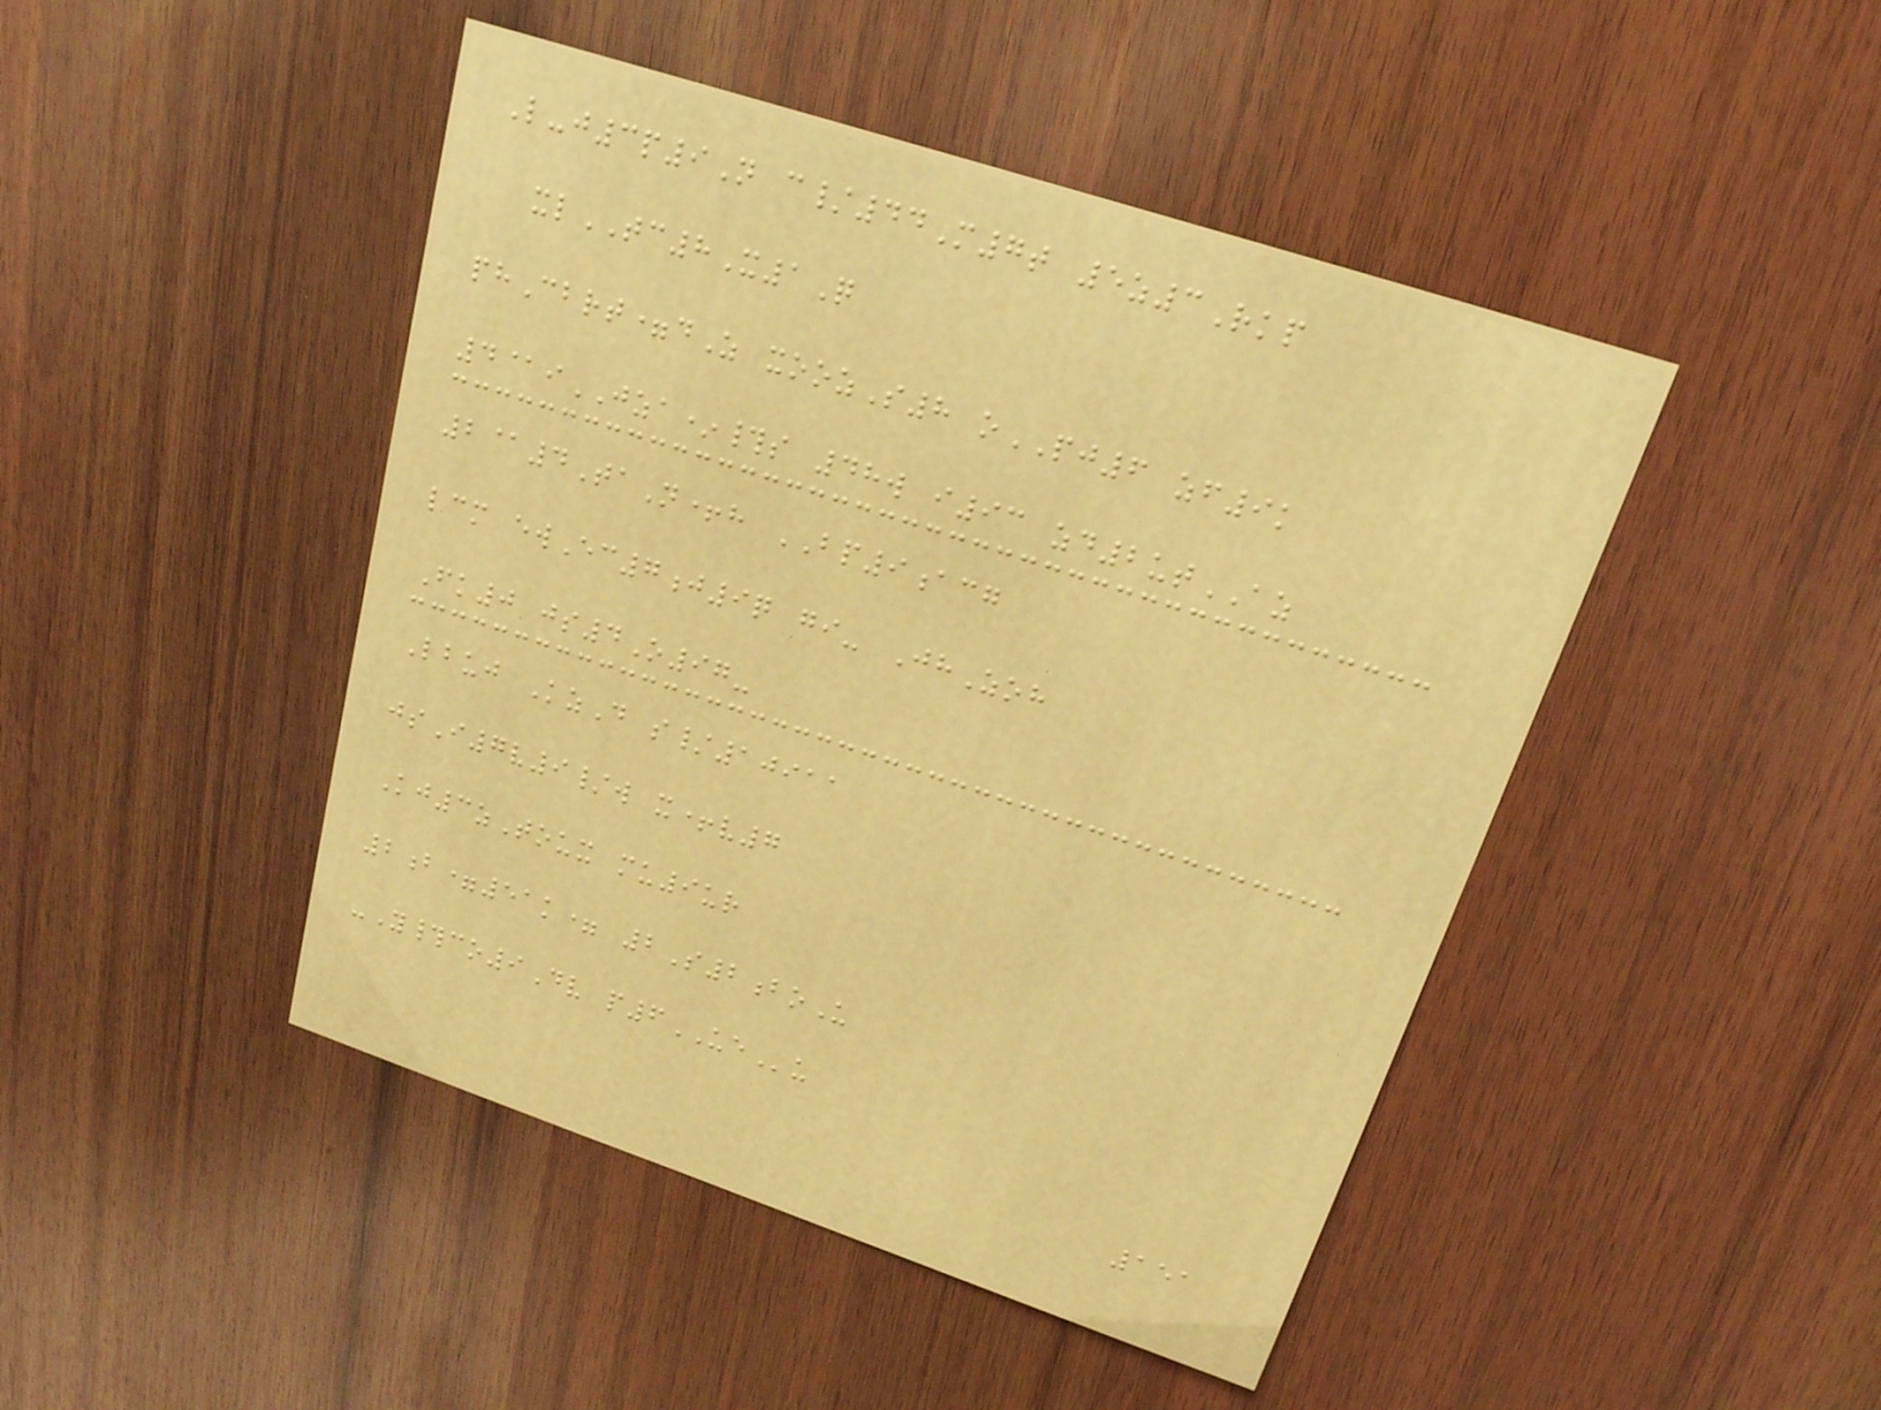L-j3p9N c/44M7t 5z3Rkp
xlTC8X1Q
phCbrt=dZ xoozS8 oPJ6 zf9k
4@iJZA*#s 48w i93 zd2utAZ
2@4TaN+h BP9acg
lcm ewEc7j9q gi- JhZoh
Fk0 js4O97-
Lbuj KzD s/10911
jsI7v9/w x+v7
Kj3zToux mu9ur
2b=51k= 2S2boU
-Y#co9Dv p6UEu
151
